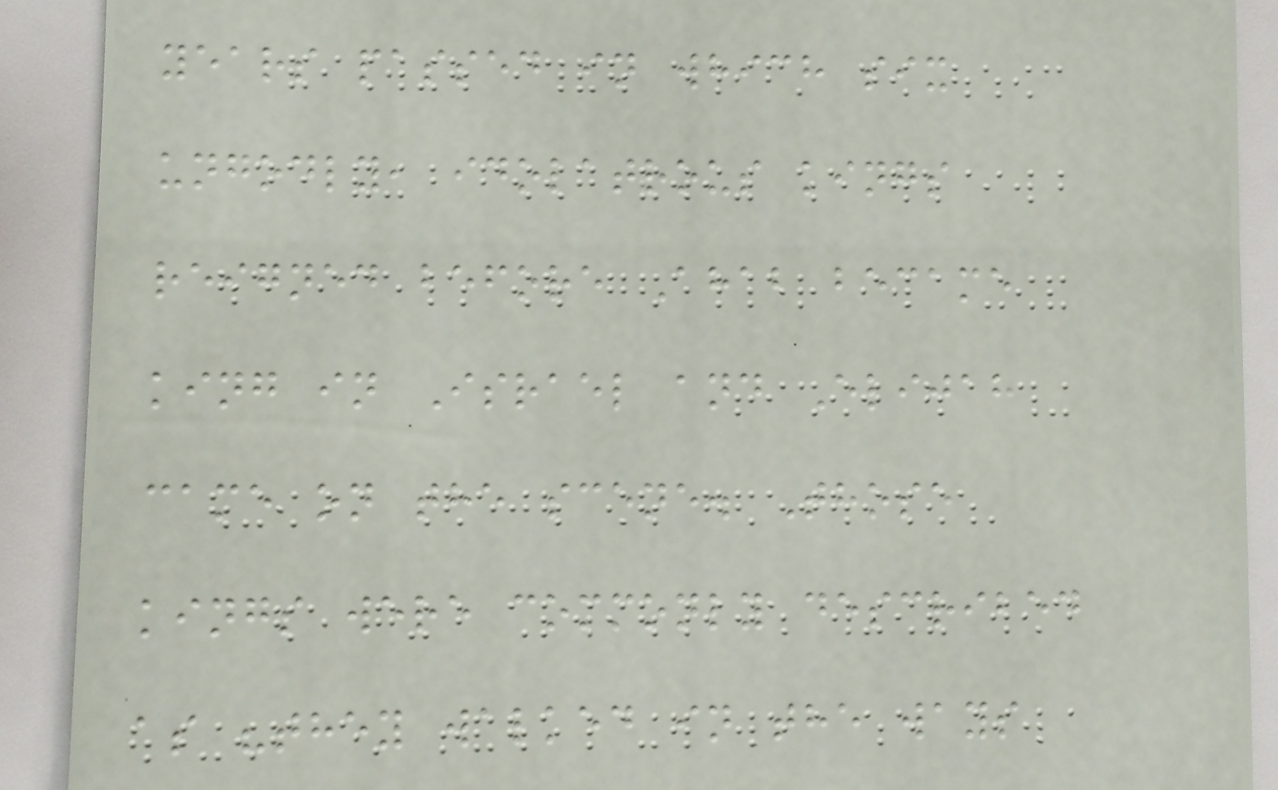years passed in which six
ungodly, idolatrous kings
reigned before Ahab became
king in Israel and Elijah
came on the scene. Those
kings were commonly described
as "they walked in the ways
